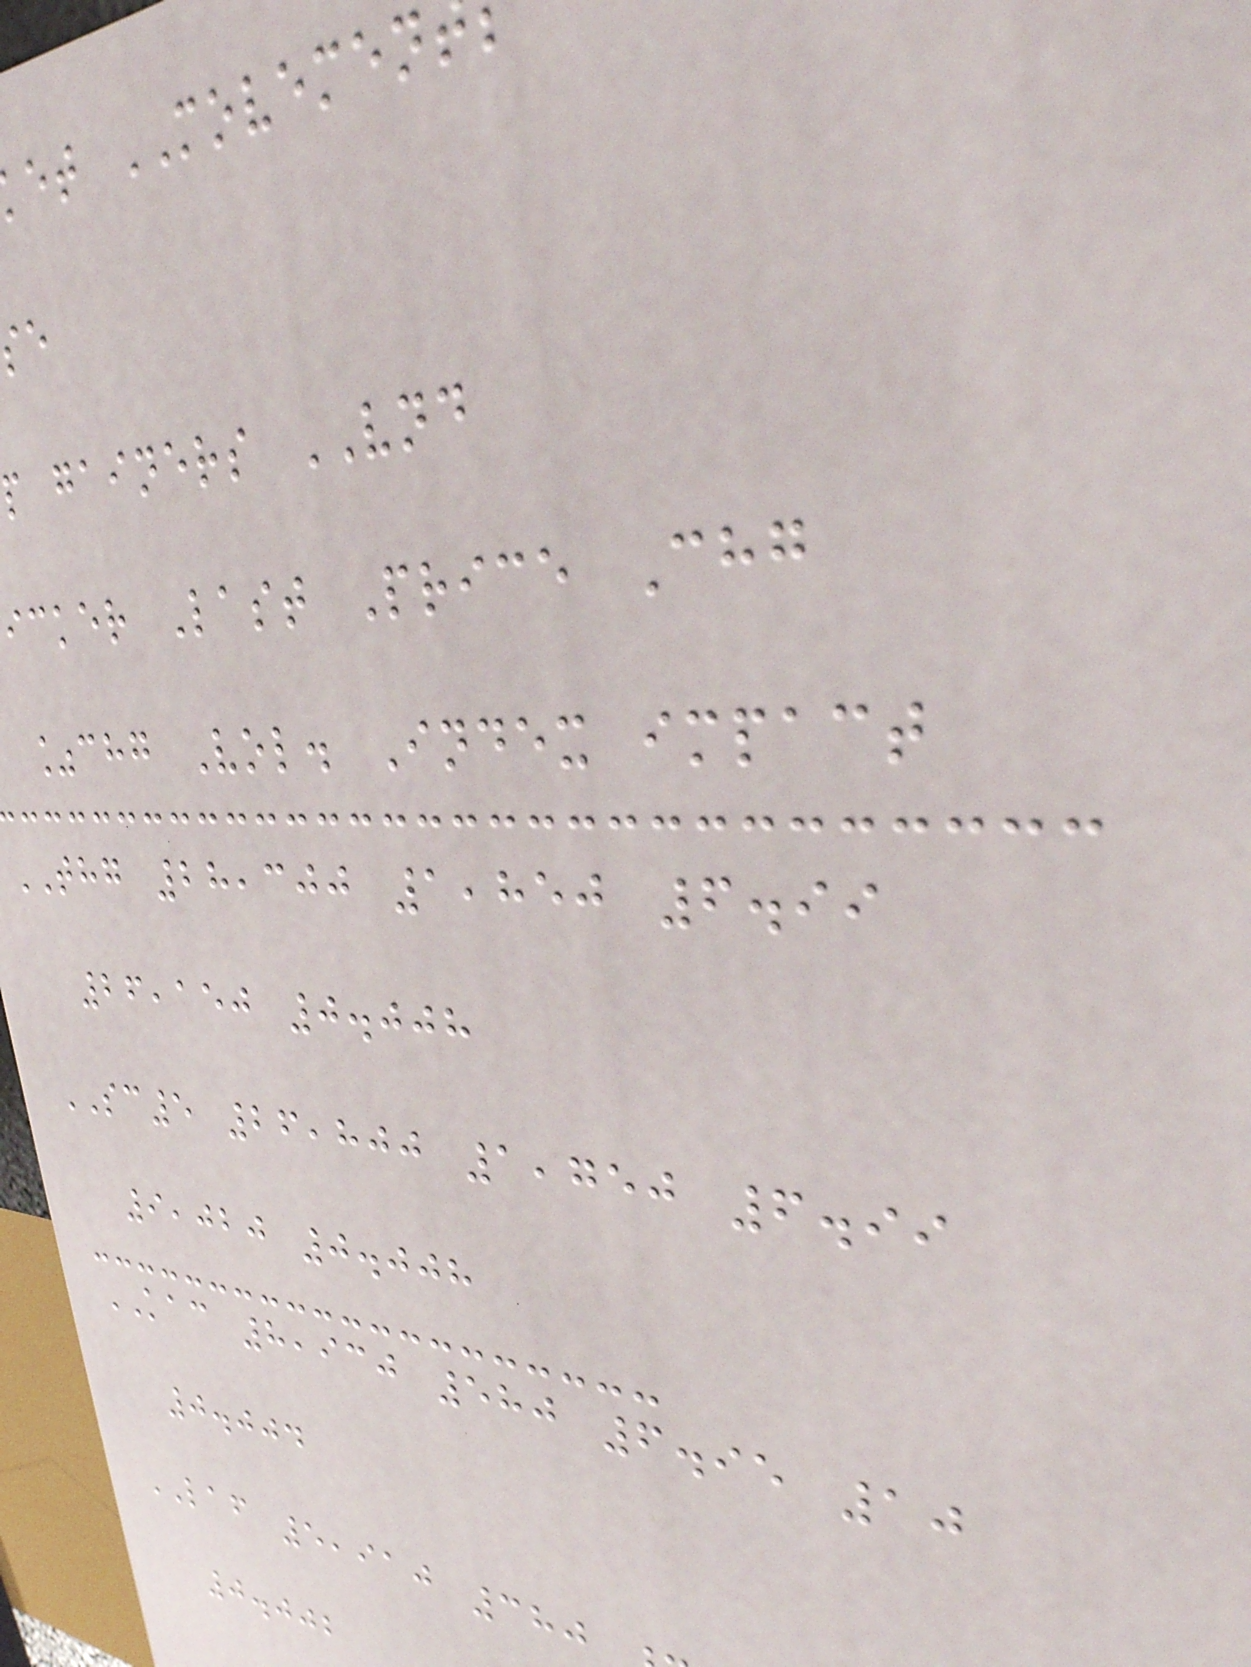et MOVEMEN
p gainers VND
icker Last Price Chg
%chg Vol. Index impact
THG 28,300 1,850 6.99
26,150 0.008
SC5 26,800 1,750 6.99
9,020 0.008
KAC 8,930 580 6.95 10
0.004
LAF 5,910 380
0.002
